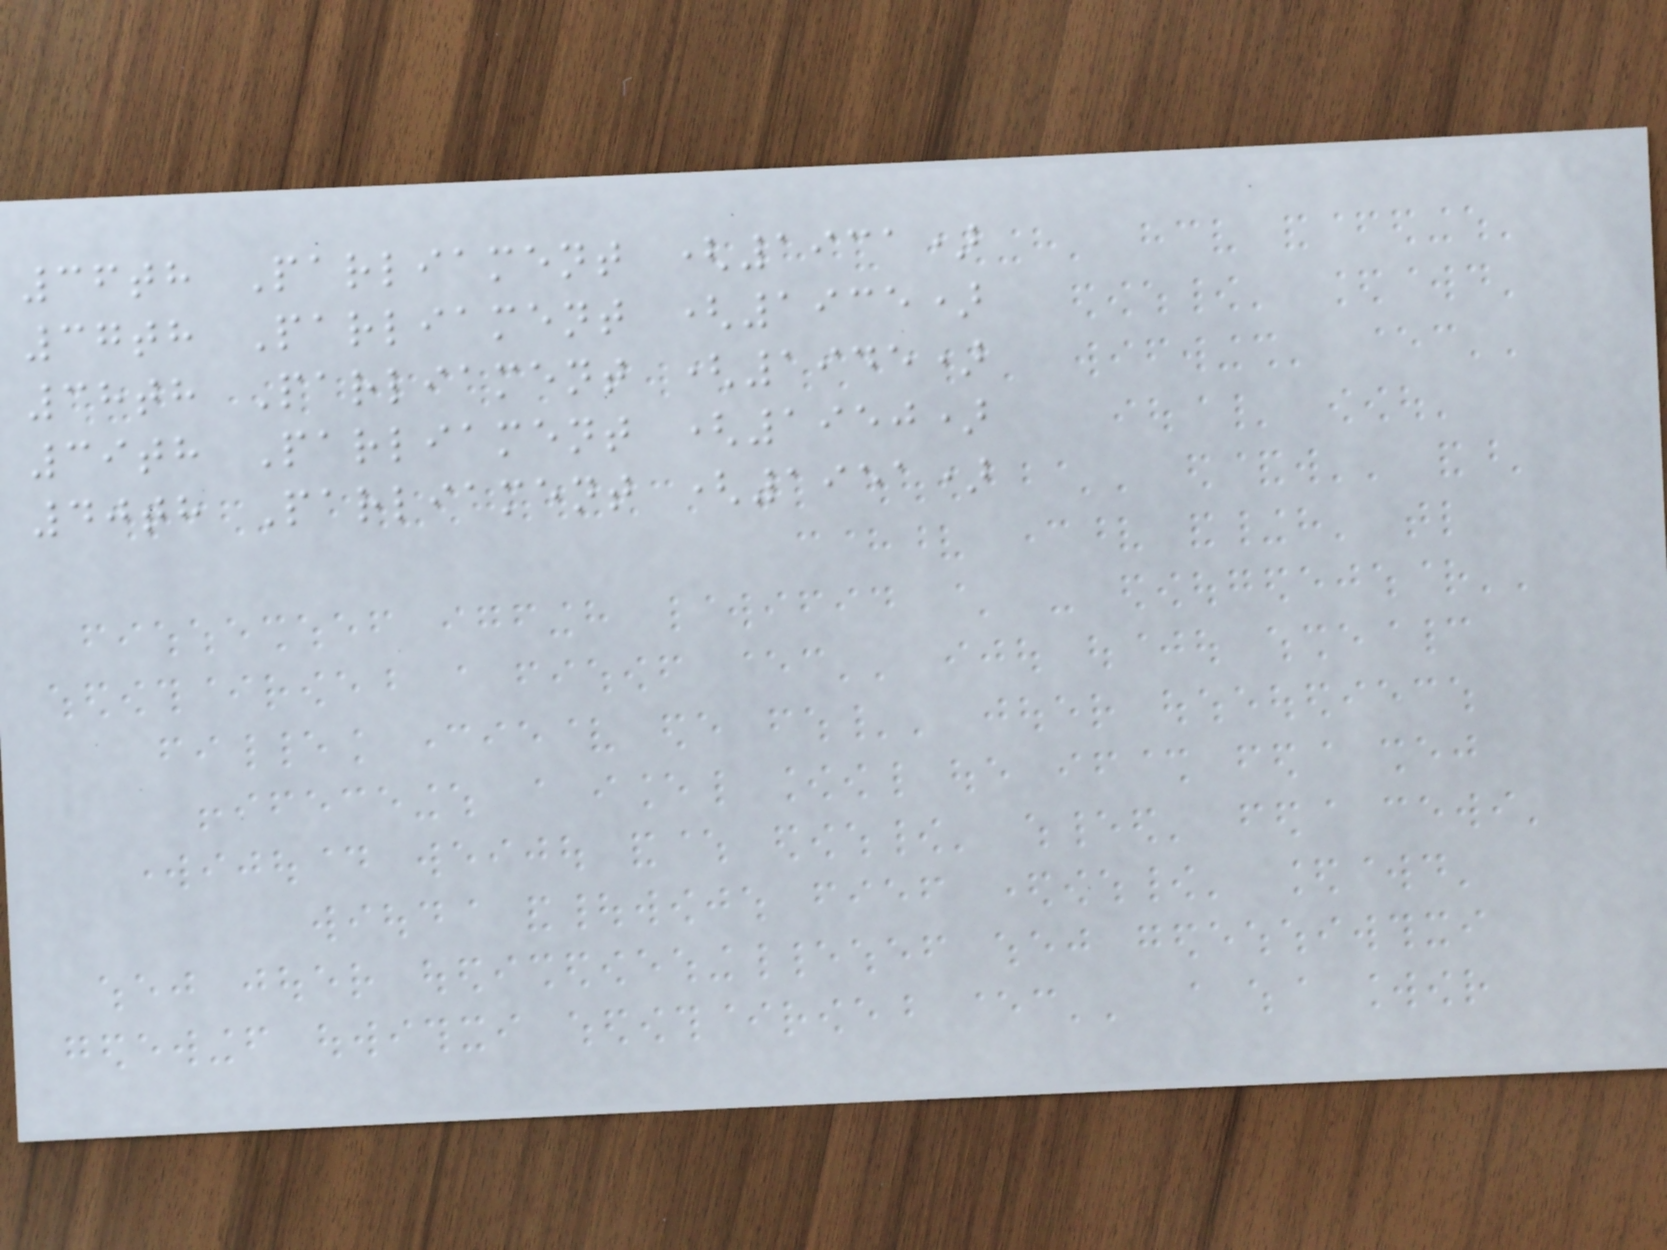36th Parliament (1931)
37th Parliament (1935)
38th Parliament (1945)
39th Parliament (1950)
40th Parliament (1951)
